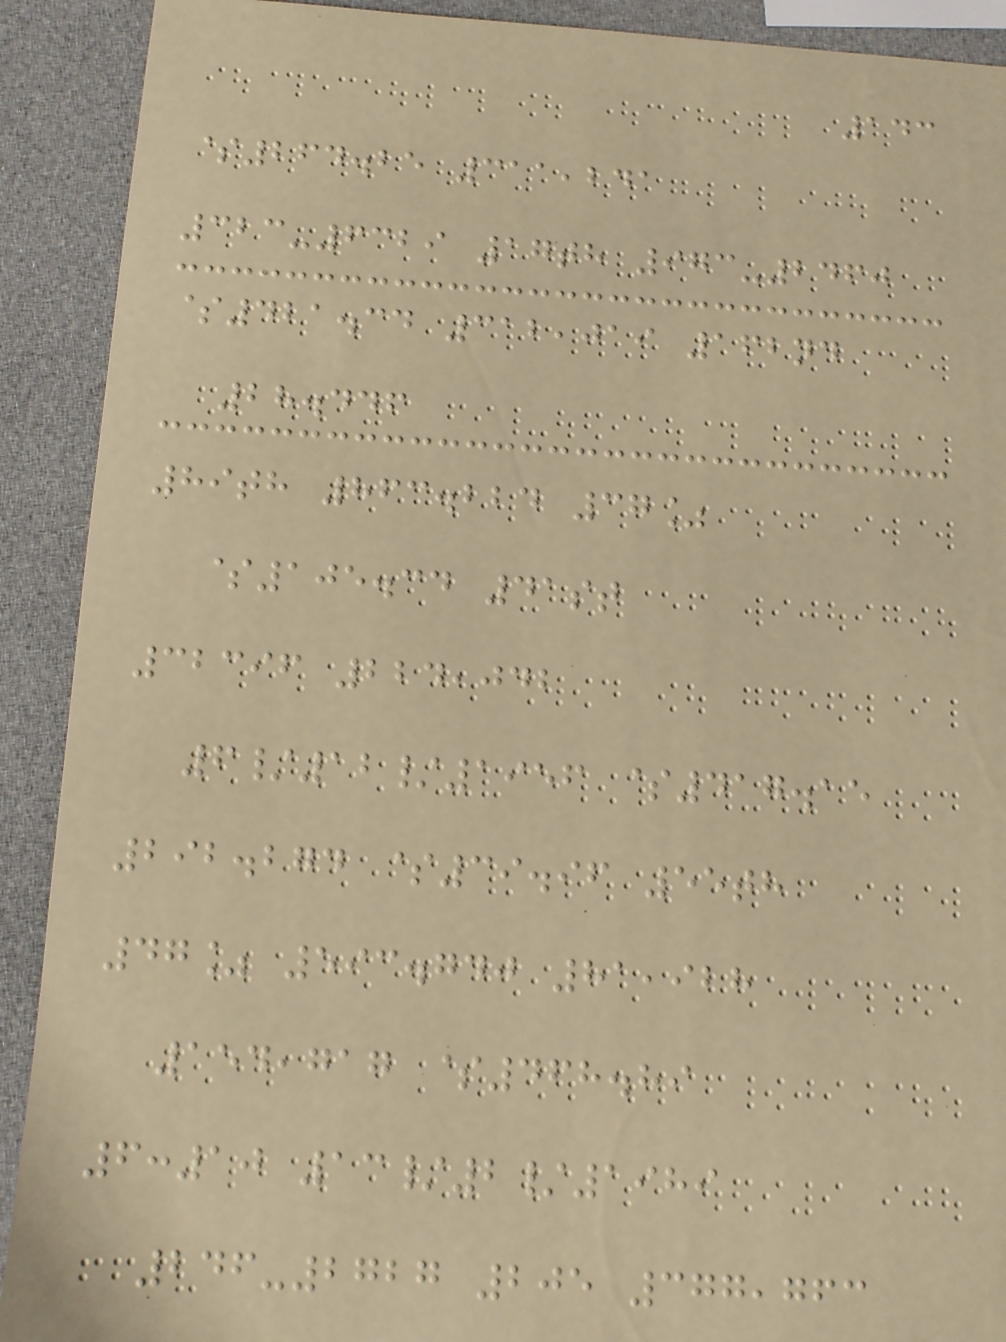143
$264.25 311,241
323-6329 17th 973-2460
$421.34 312,019 162nd
28.446
89th 863.224 37%
$105.34 41st
32396 224,042
6/12/1956 $417.15
292.274 $39.96 55th
47% 593.740 81,928
154,717 $468.89
6:10 13/2/1989
246-2727 205 377,763
